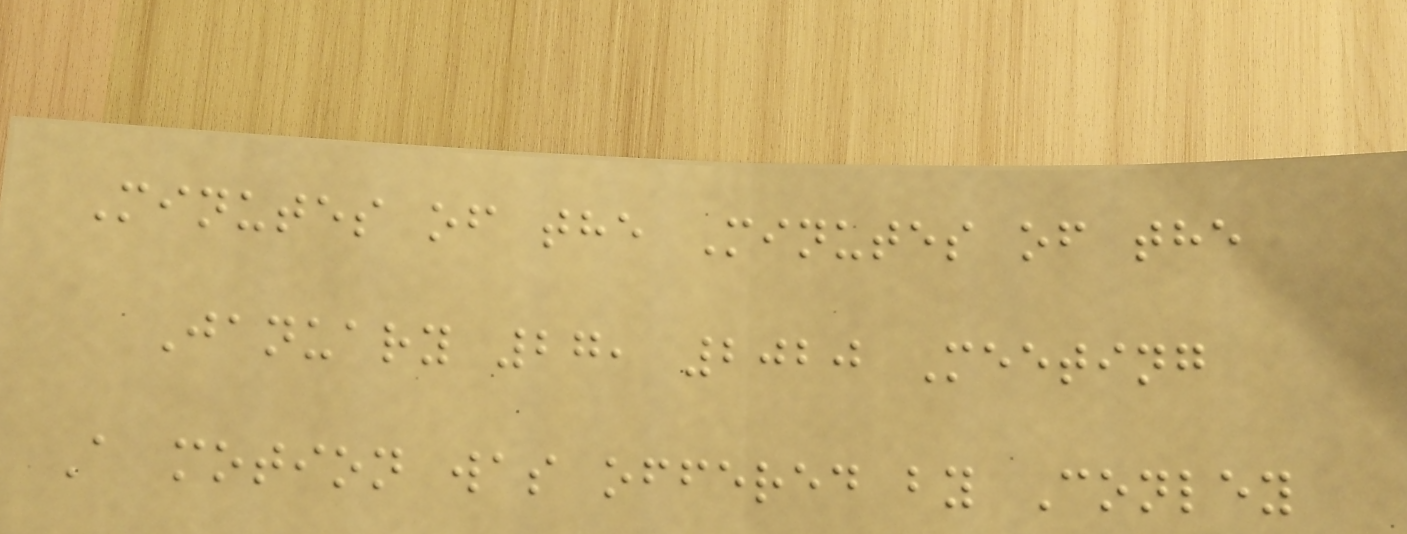Minutes of the Minutes of the
January 27, 2020 Meeting
A motion was offered by Conley
